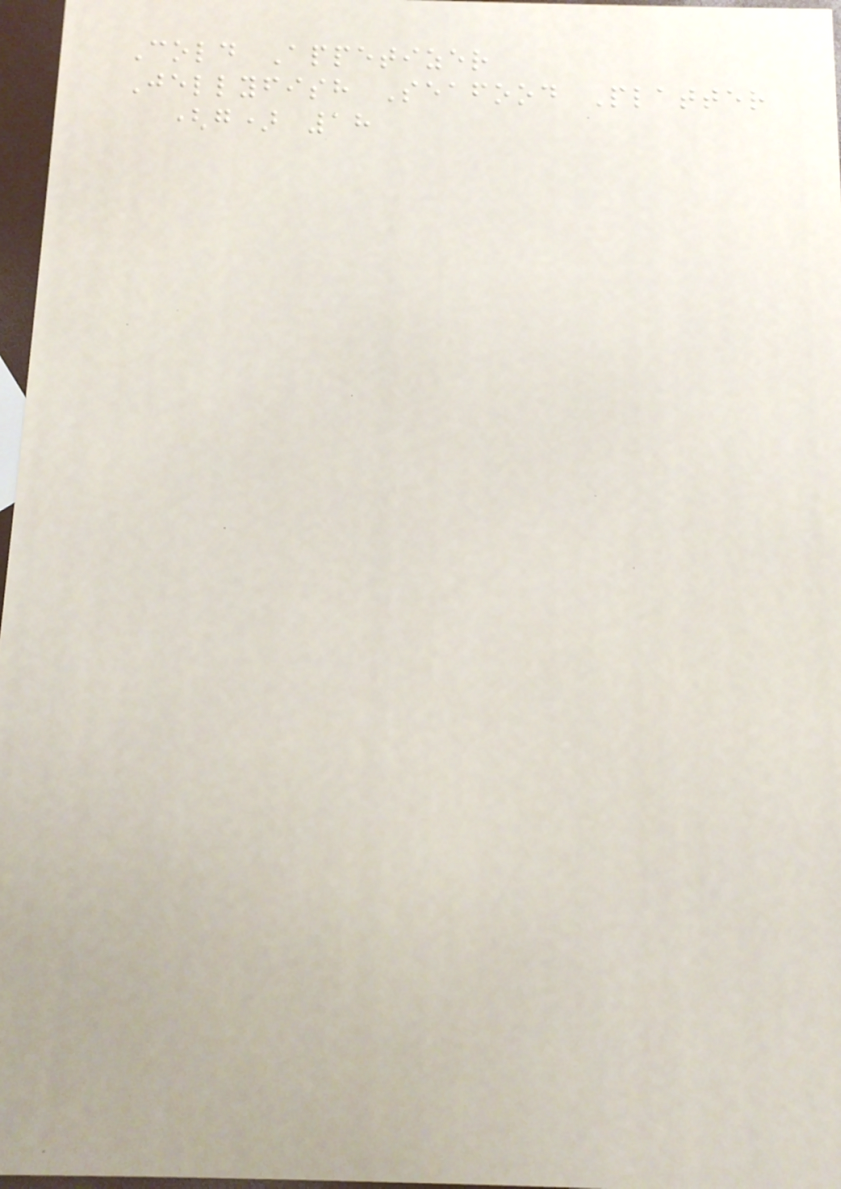Cold Appetizer
Jellyfish Seafood Platter
(g) 18
